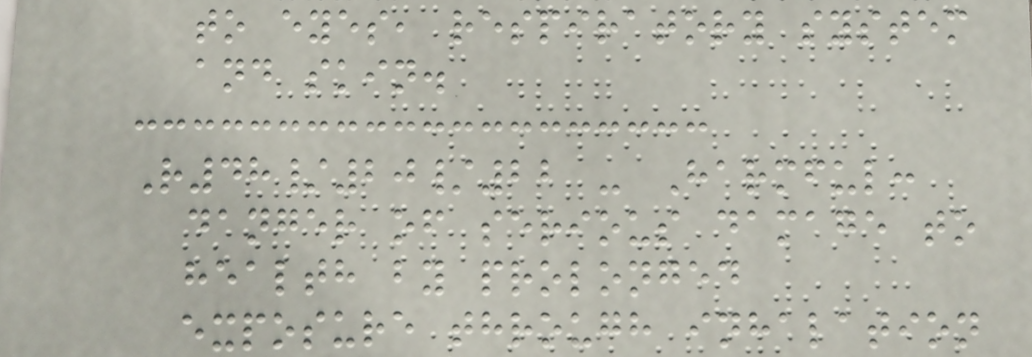to eyes, respiratory system
and skin.
R48/20/22 - Harmful:
danger of serious damage to
health by prolonged
exposure through inhalation
